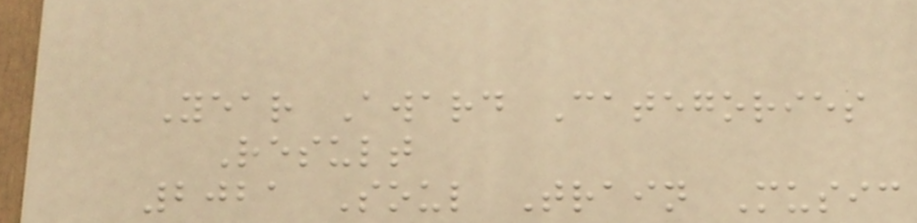Year Award Categories
Result
2021 Soul Train Music
